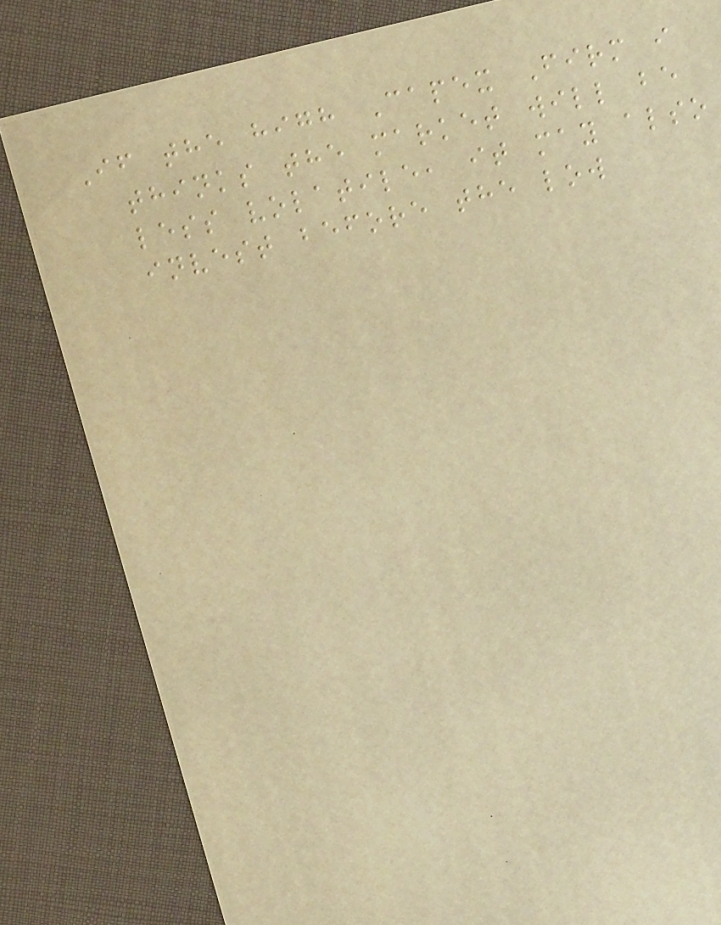If the high Capex Firm i
thinks the market will be
less volatile, it may also
invest before the low
